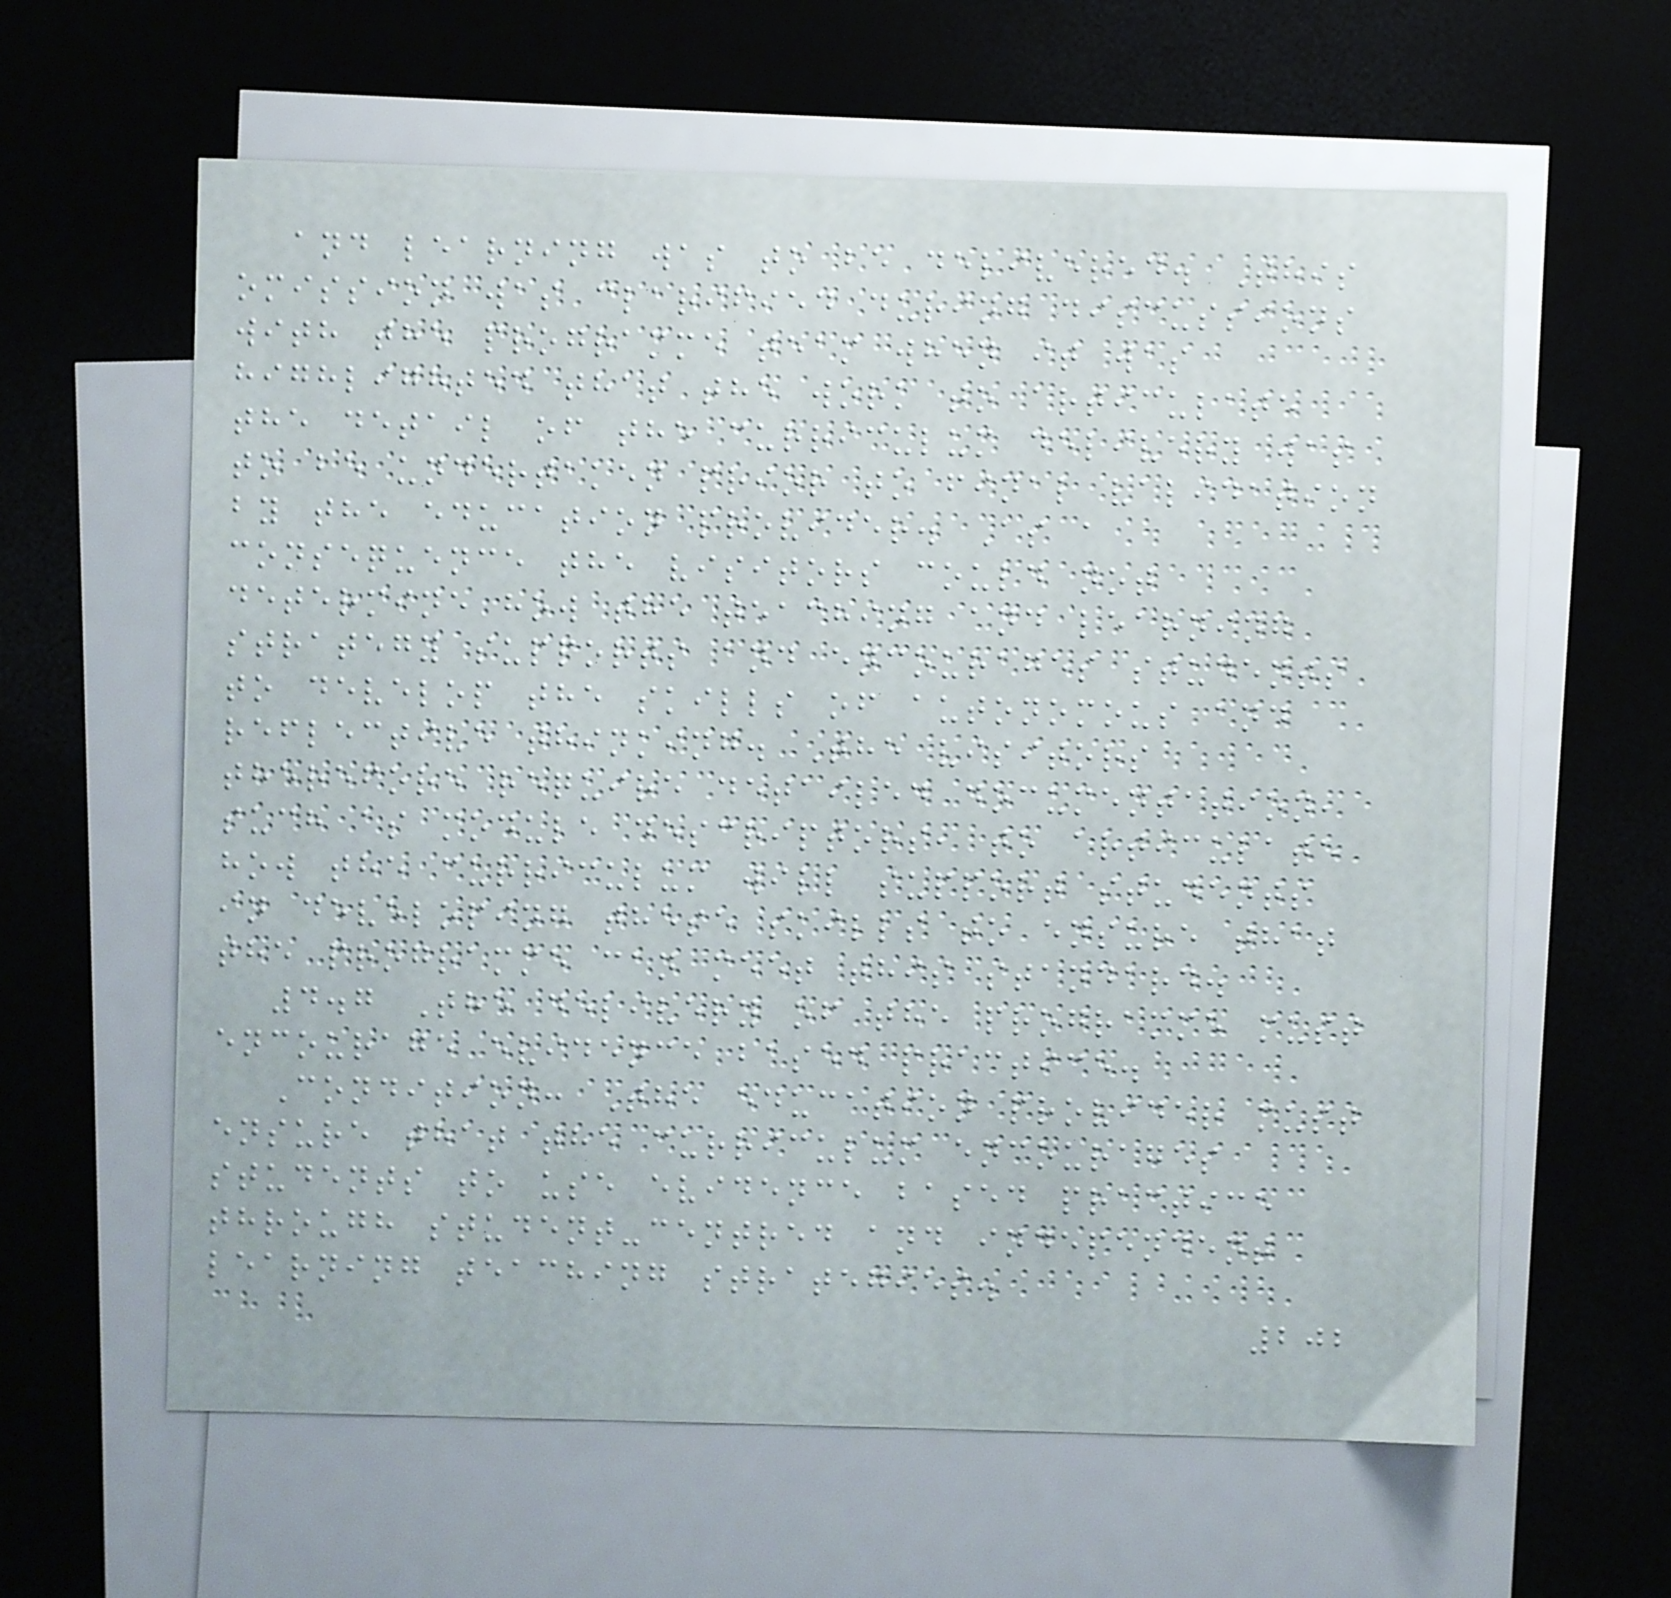and learning was to be delivered. This
omission was clarified during discussions
with the programme team when it was
highlighted that the work to articulate
the detail of the curriculum delivery was
to be undertaken prior to final validation
by the education provider. As a
consequence the visitors could not
determine how the teaching and learning
strategy supports and encourages students
to develop the skills of autonomous and
reflective thinking. The visitors
therefore require detailed documentation,
such as module descriptors, to articulate
how the curriculum will support students
in developing these skills to ensure that
the programme can meet this standard.
4.7 The delivery of the programme must
encourage evidence based practice.
Condition: The education provider must
ensure that the curriculum encourages
students to use evidence based practice
through student-centred and independent
learning teaching strategies.
202
